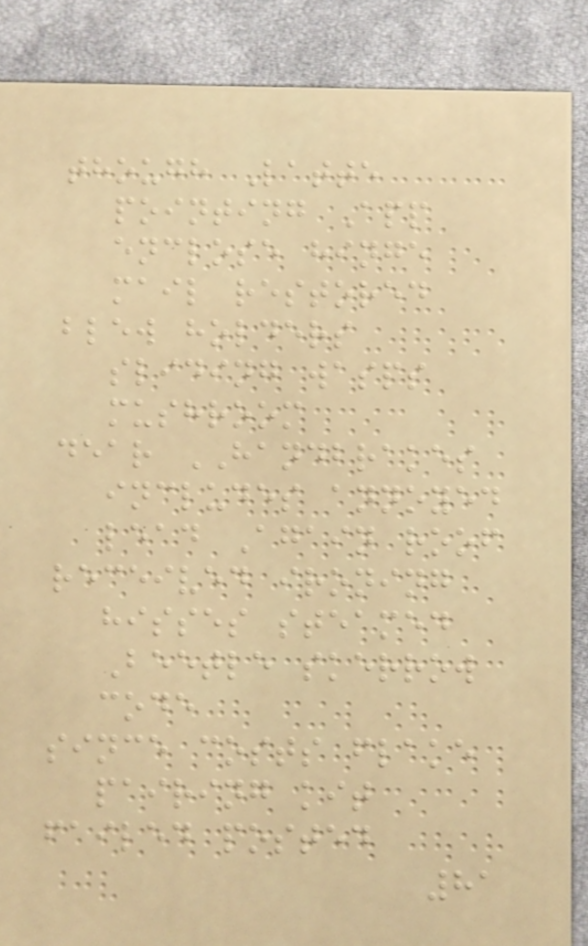though Latte
pointing App
enclose hinge
mail restored
blew holders
sliding wasps
mushroom
dear HANDBRAKES
includes annoyed
lead Again roof
received ironing
hisses steamed
Beetle skerrow
code
since costs flake
pairing kit
failed posted
81
